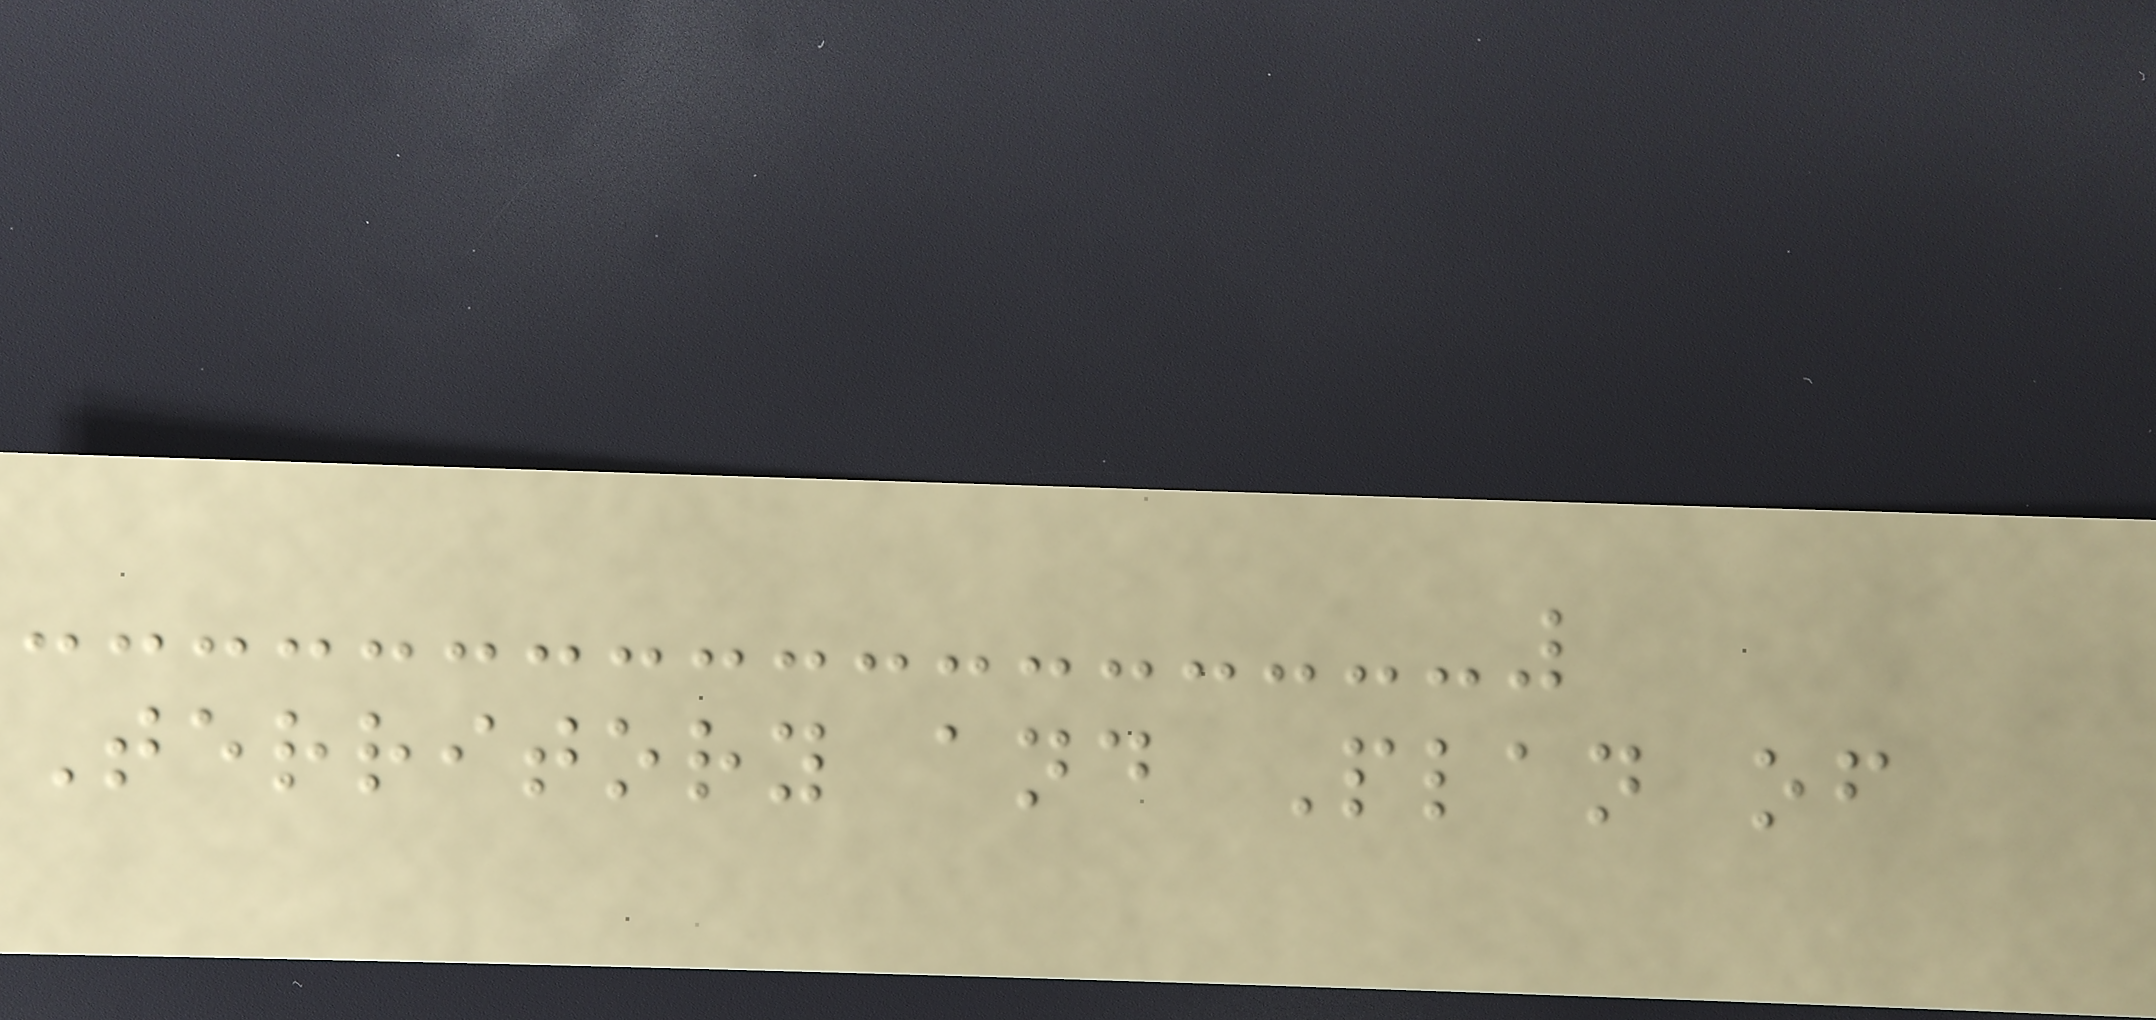Territory and Plan of
